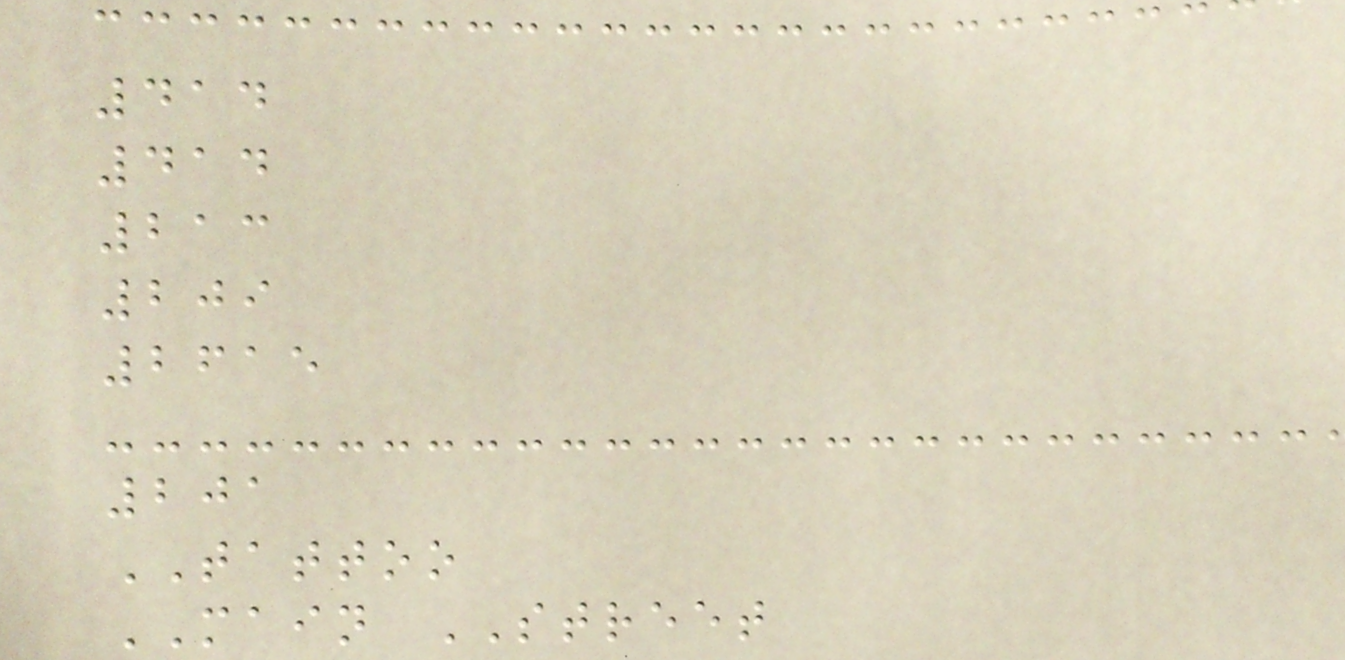414
414
213
209
2615
201
TATTOO
MAIN STREET
